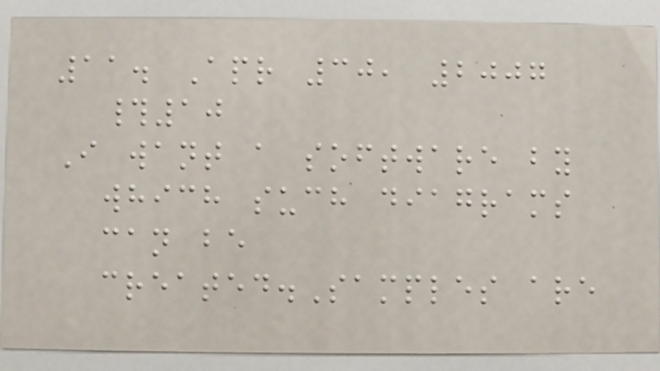11. Apr 30, 2007
#10
I want a software by
which such diagrams
can be
created.Samples are
